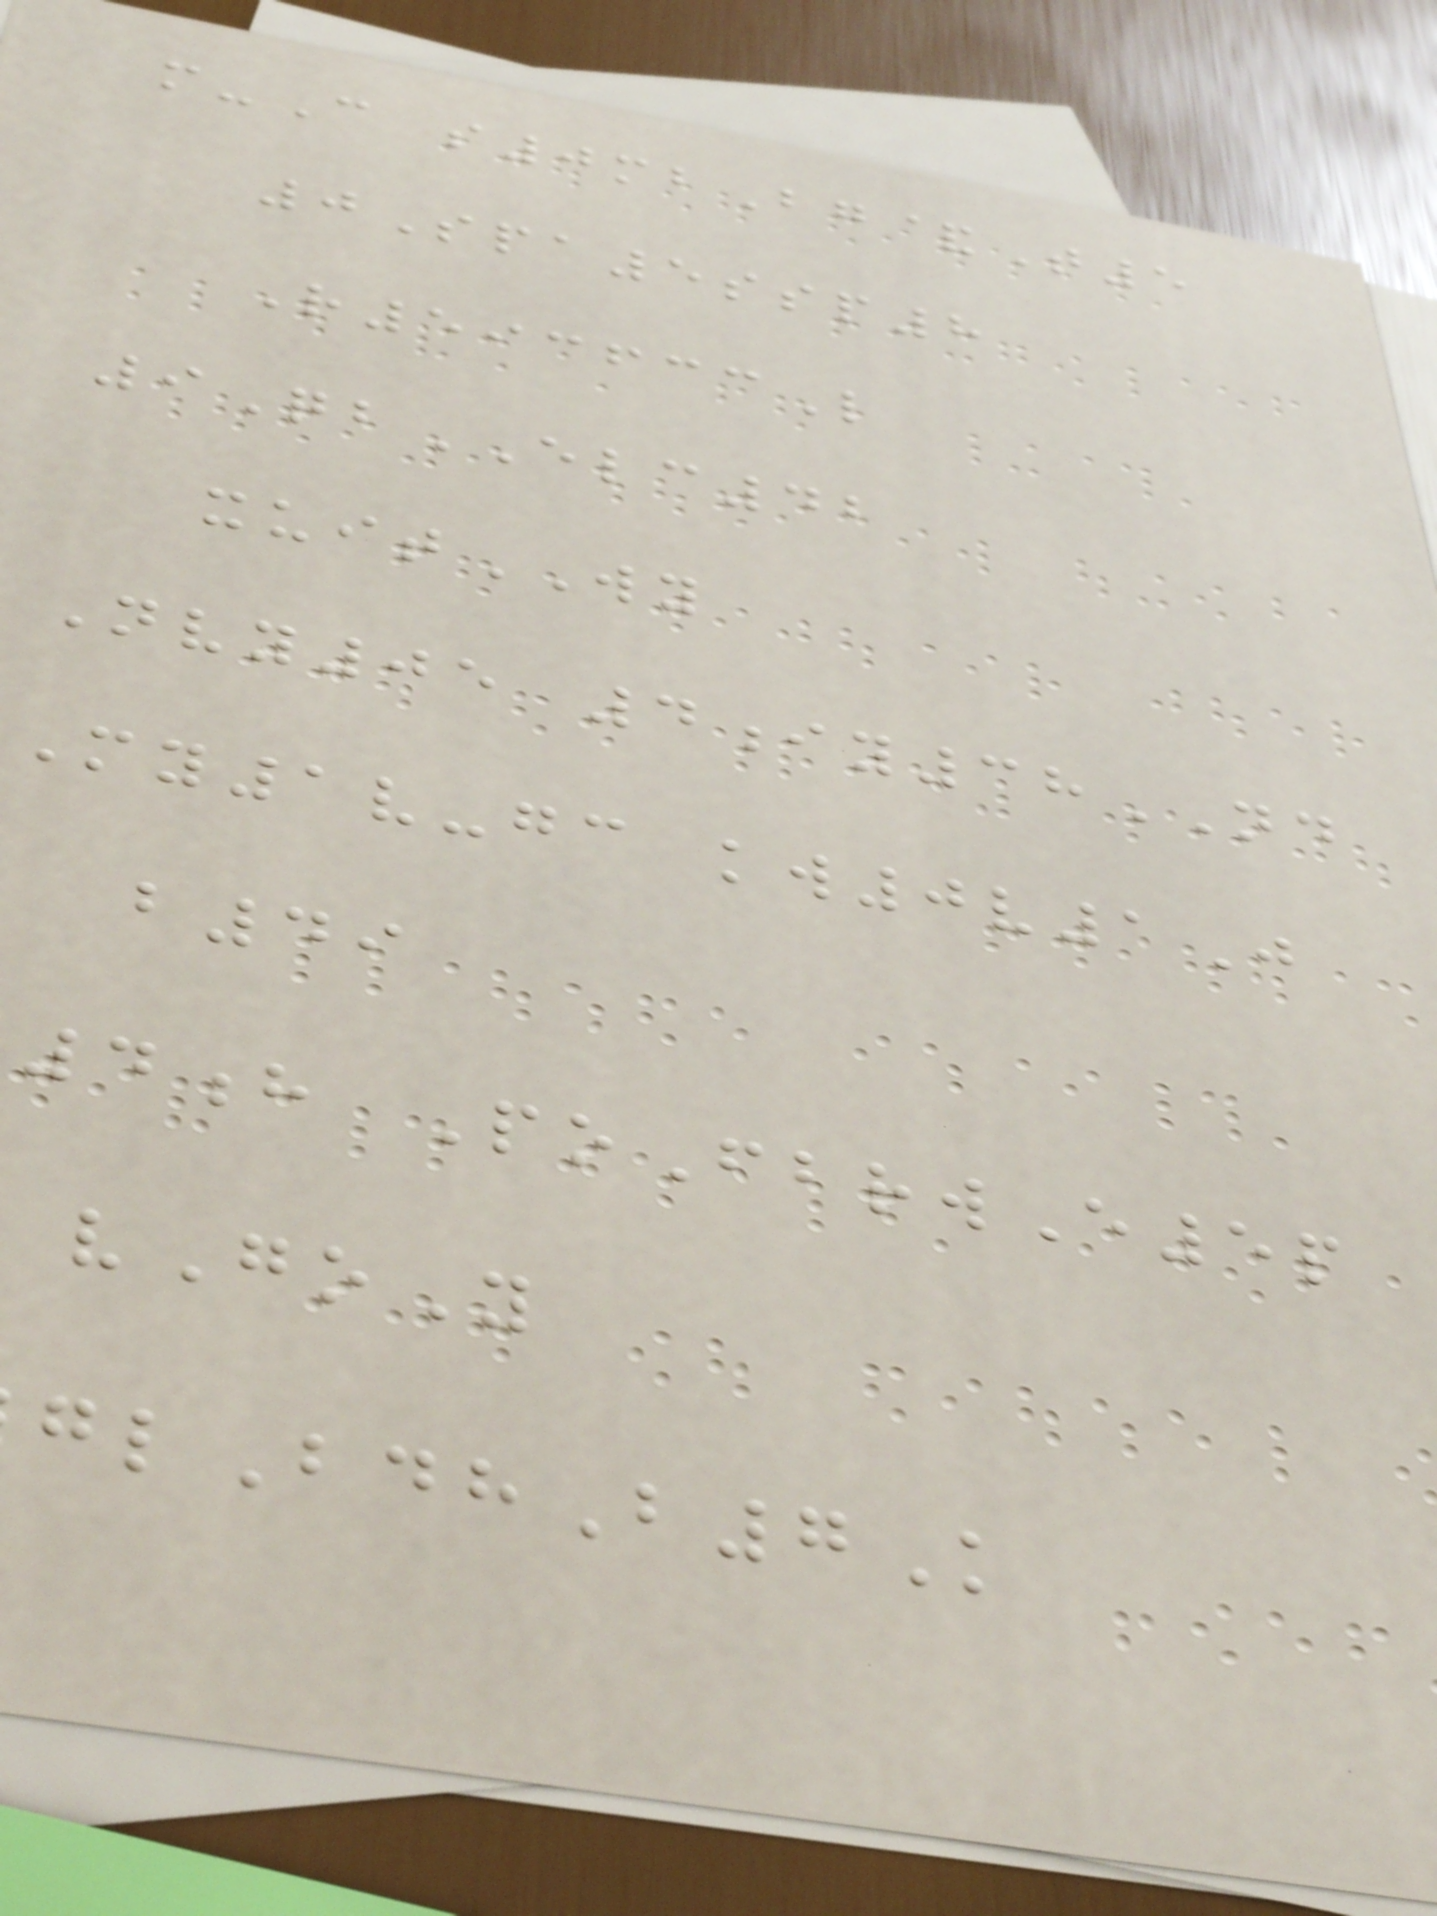m-C s0mbBg&T5
0Spa5ssp8
R593633L
9QbELC42
xuitWY
Nvy05 4iy38ND
My1v-gc kw0v1J
b49
4h PoFbrwE5p
vGoY
lBdhB7K
